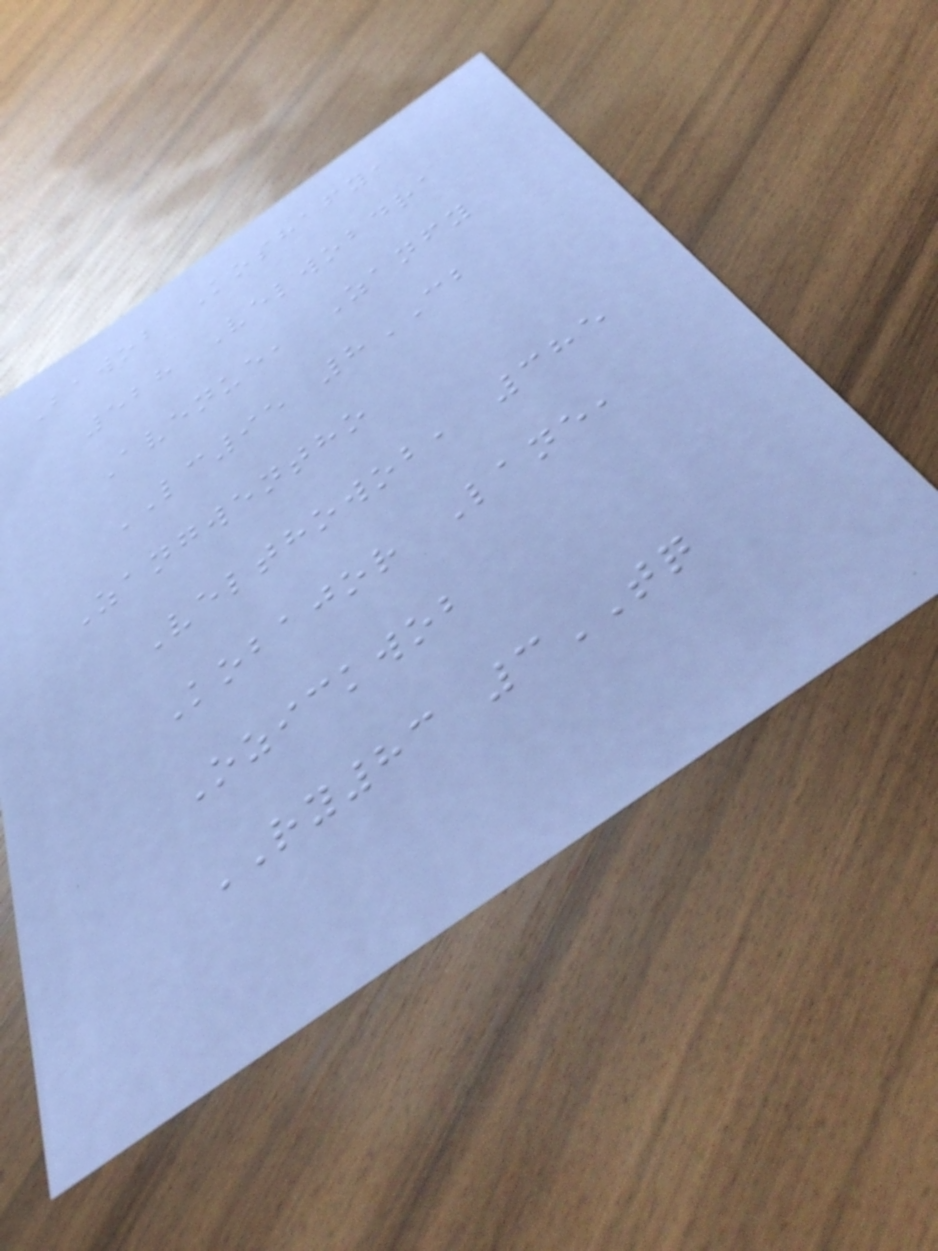Bawob Koshafy,
528 Velwobdra
Avenue, Zanfy
LC95 8CB
Zangwentho
Velthowob, 385
Kobajor Lane,
Ozickwob
RY83 3TQ
